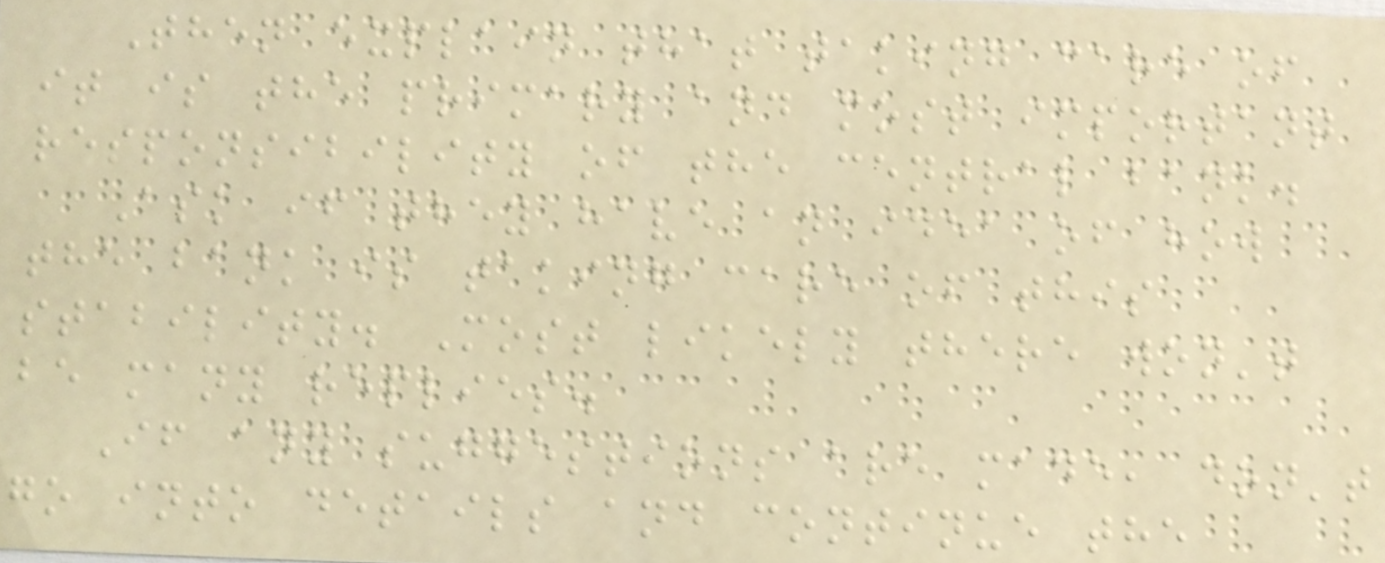Then explain that taking care of
it is the primary and most important
responsibility of the central bank.
Ask if they have an idea of how
the bank is taking care of this
stability. Most likely there won't
be many replies.
If any suggestions are made, don't
go into details and continue the
